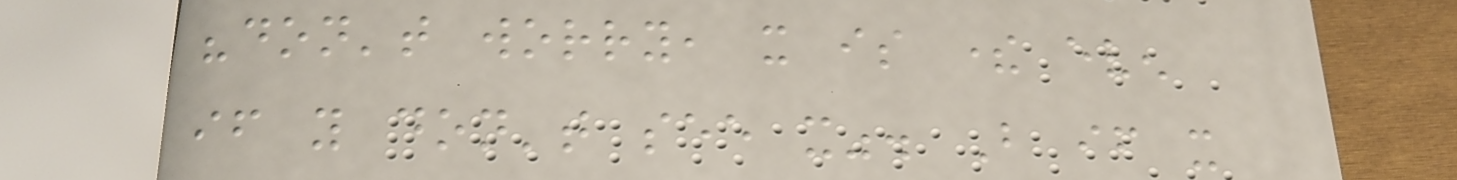"don't worry, it is there even
if you don't see it". But if it
